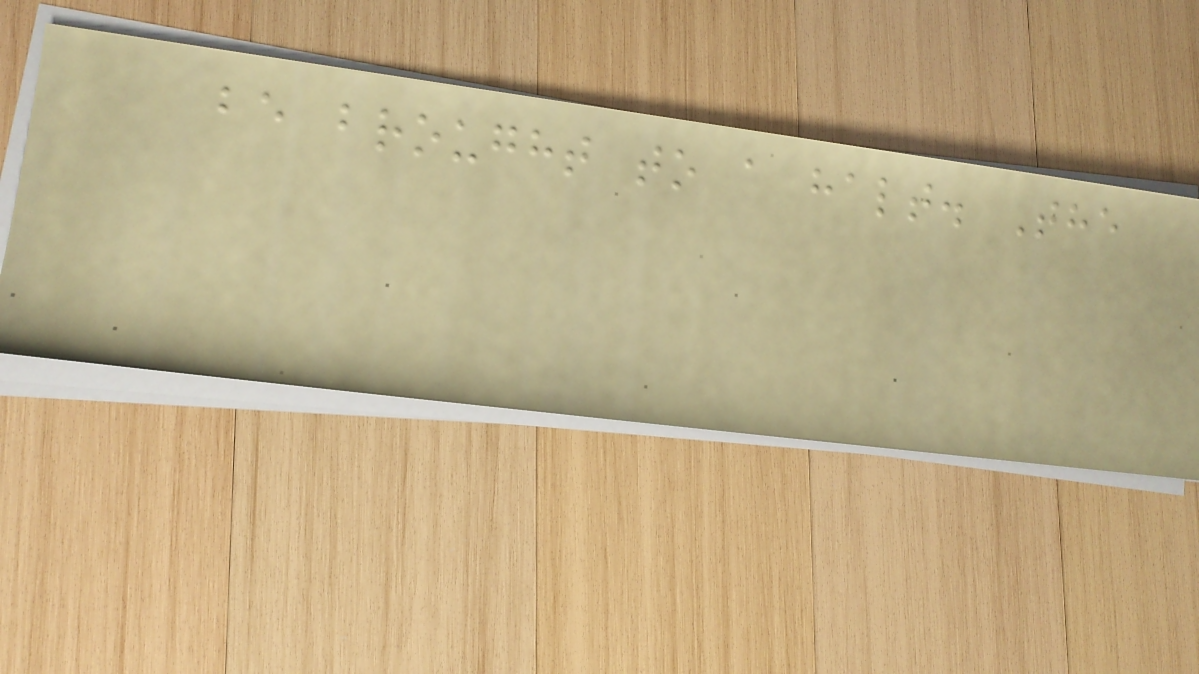be brought to a halt. The
